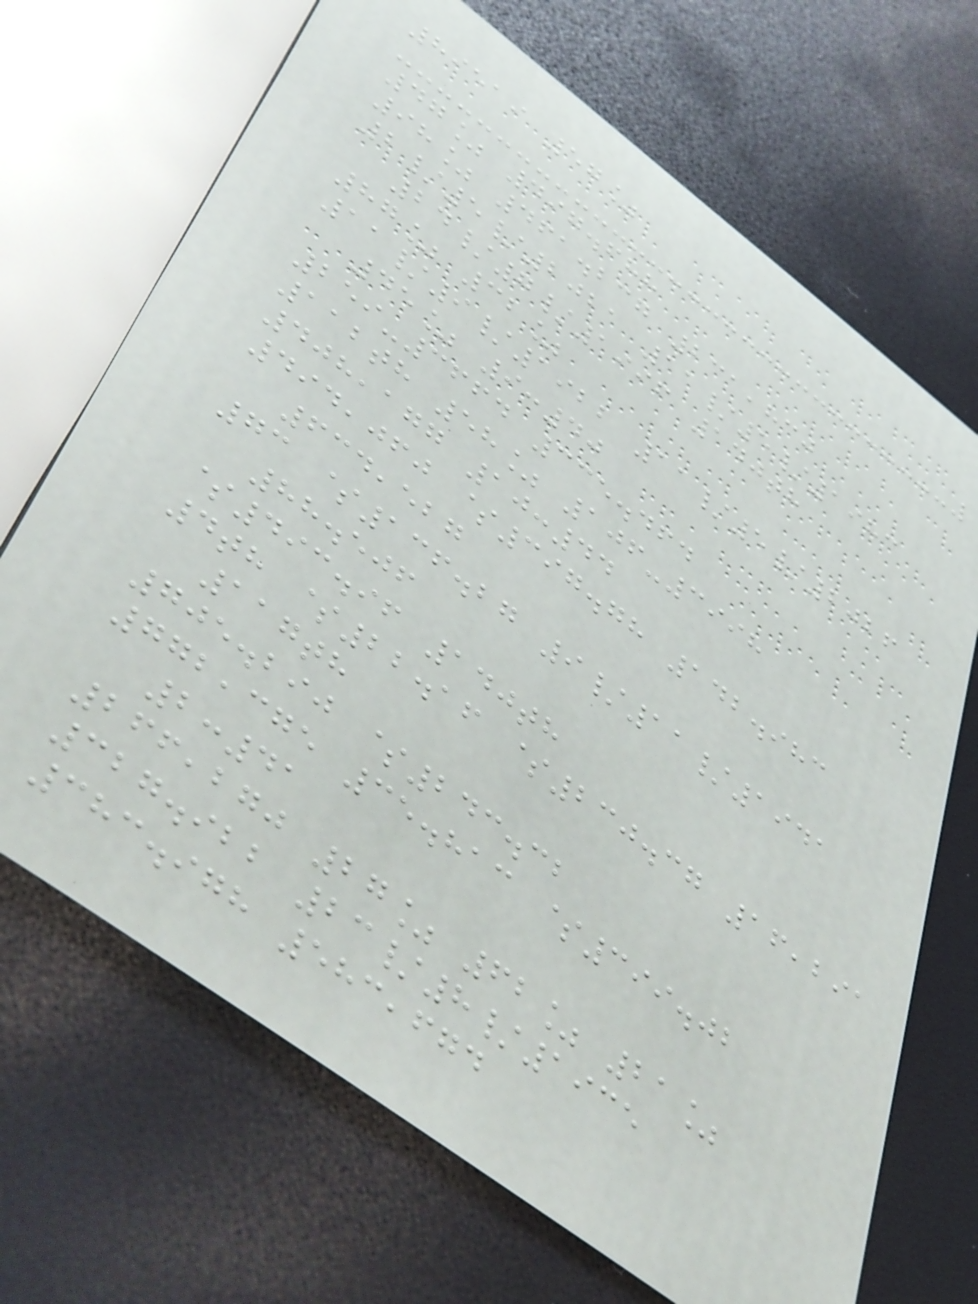89519 57%
47% 497.688
98% 461.237 231,830
2/5/2021 11/5/1983
24/7/1996 140th
87% 32%
11/9/1922 11/5/2026
45% 9:40
259-3664 335.464
112th 58% 106-3998
408,177 10:44
494,060 $397.78 142.983
634,527
73 $136.27 9/11/1941
88.506
$493.96 140th
4th $22.16 $230.37 16,291
117th
705.290 $243.32
772,375 35.813 $399.02
2:41
266,270 27% 62% 21%
327.922 23/8/1935
383.978 583,674
